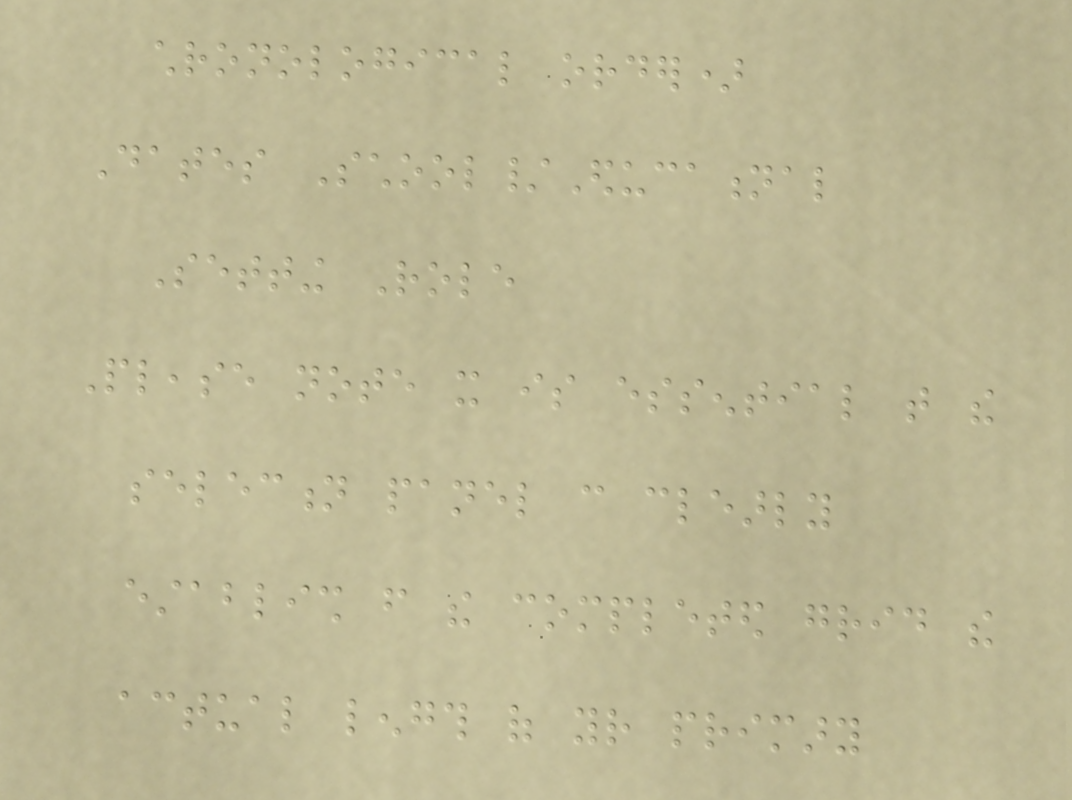chronological order)
Dates School/Educational
Setting Role
Please note it is essential that the
selection panel can clearly
establish from the completed grid the
actual length of your primary
